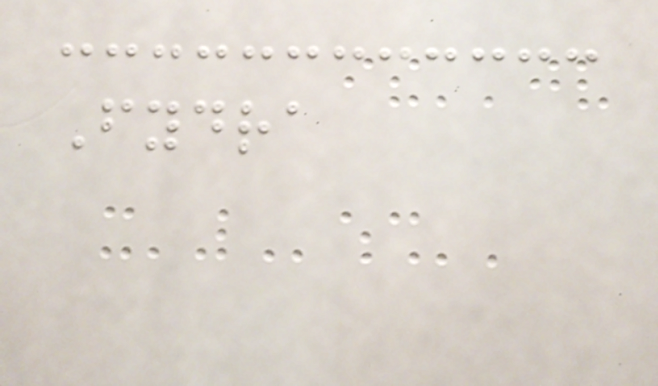Fydra
